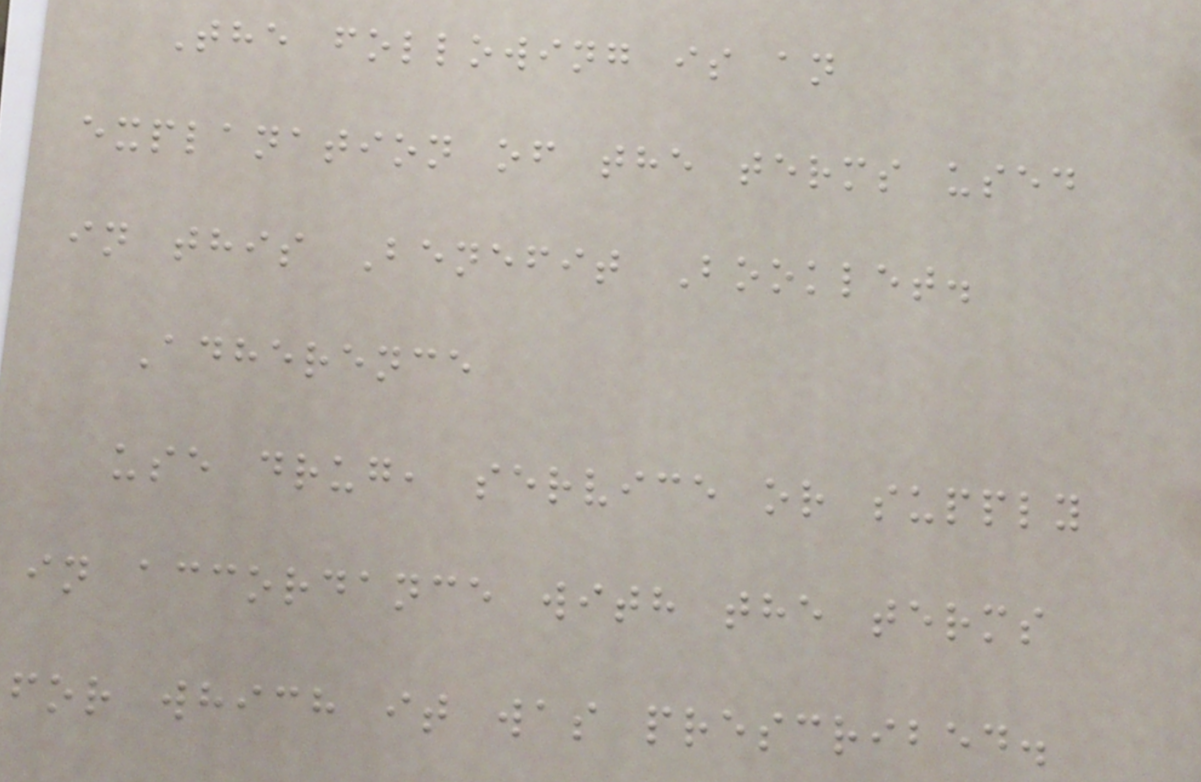The following is an
explanation of the terms used
in this Benefit Booklet.
Adherence
use drug, service or supply
in accordance with the terms
for which it was prescribed.
